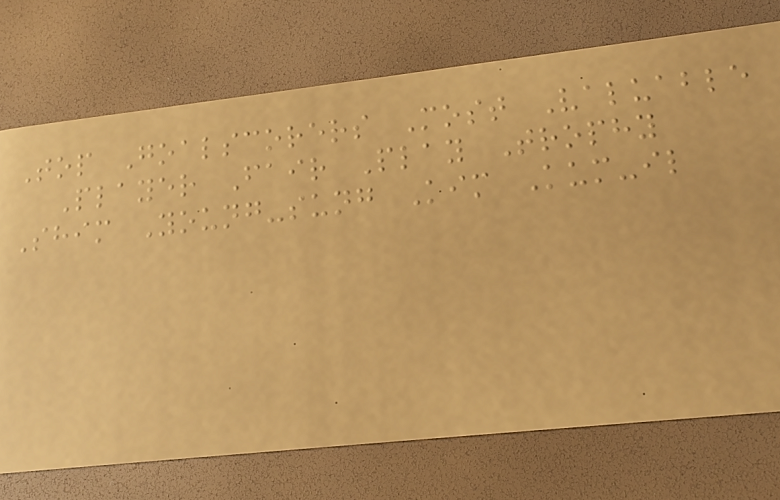Top Goalscorers Most Valuable
Player Fair Play Trophy
Shim Young-sung Kim Kum-il
